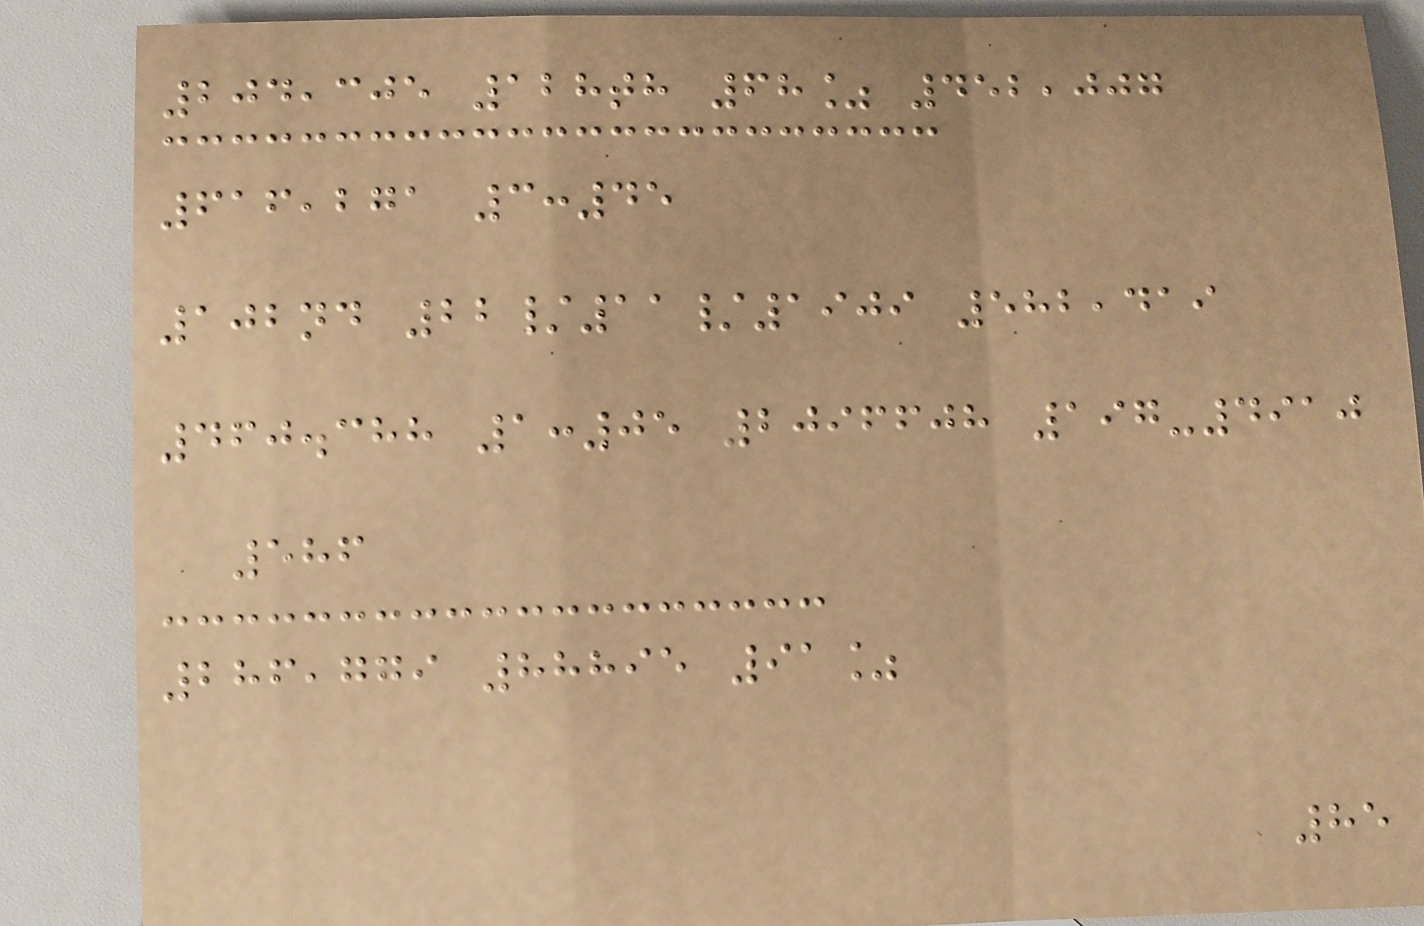204,305 128th 68% 452,007
616,271 3:45
102nd 22/11/1909 582,419
460.388 1:05 2096608 197-4910
586
286,779 88895 91%
85
